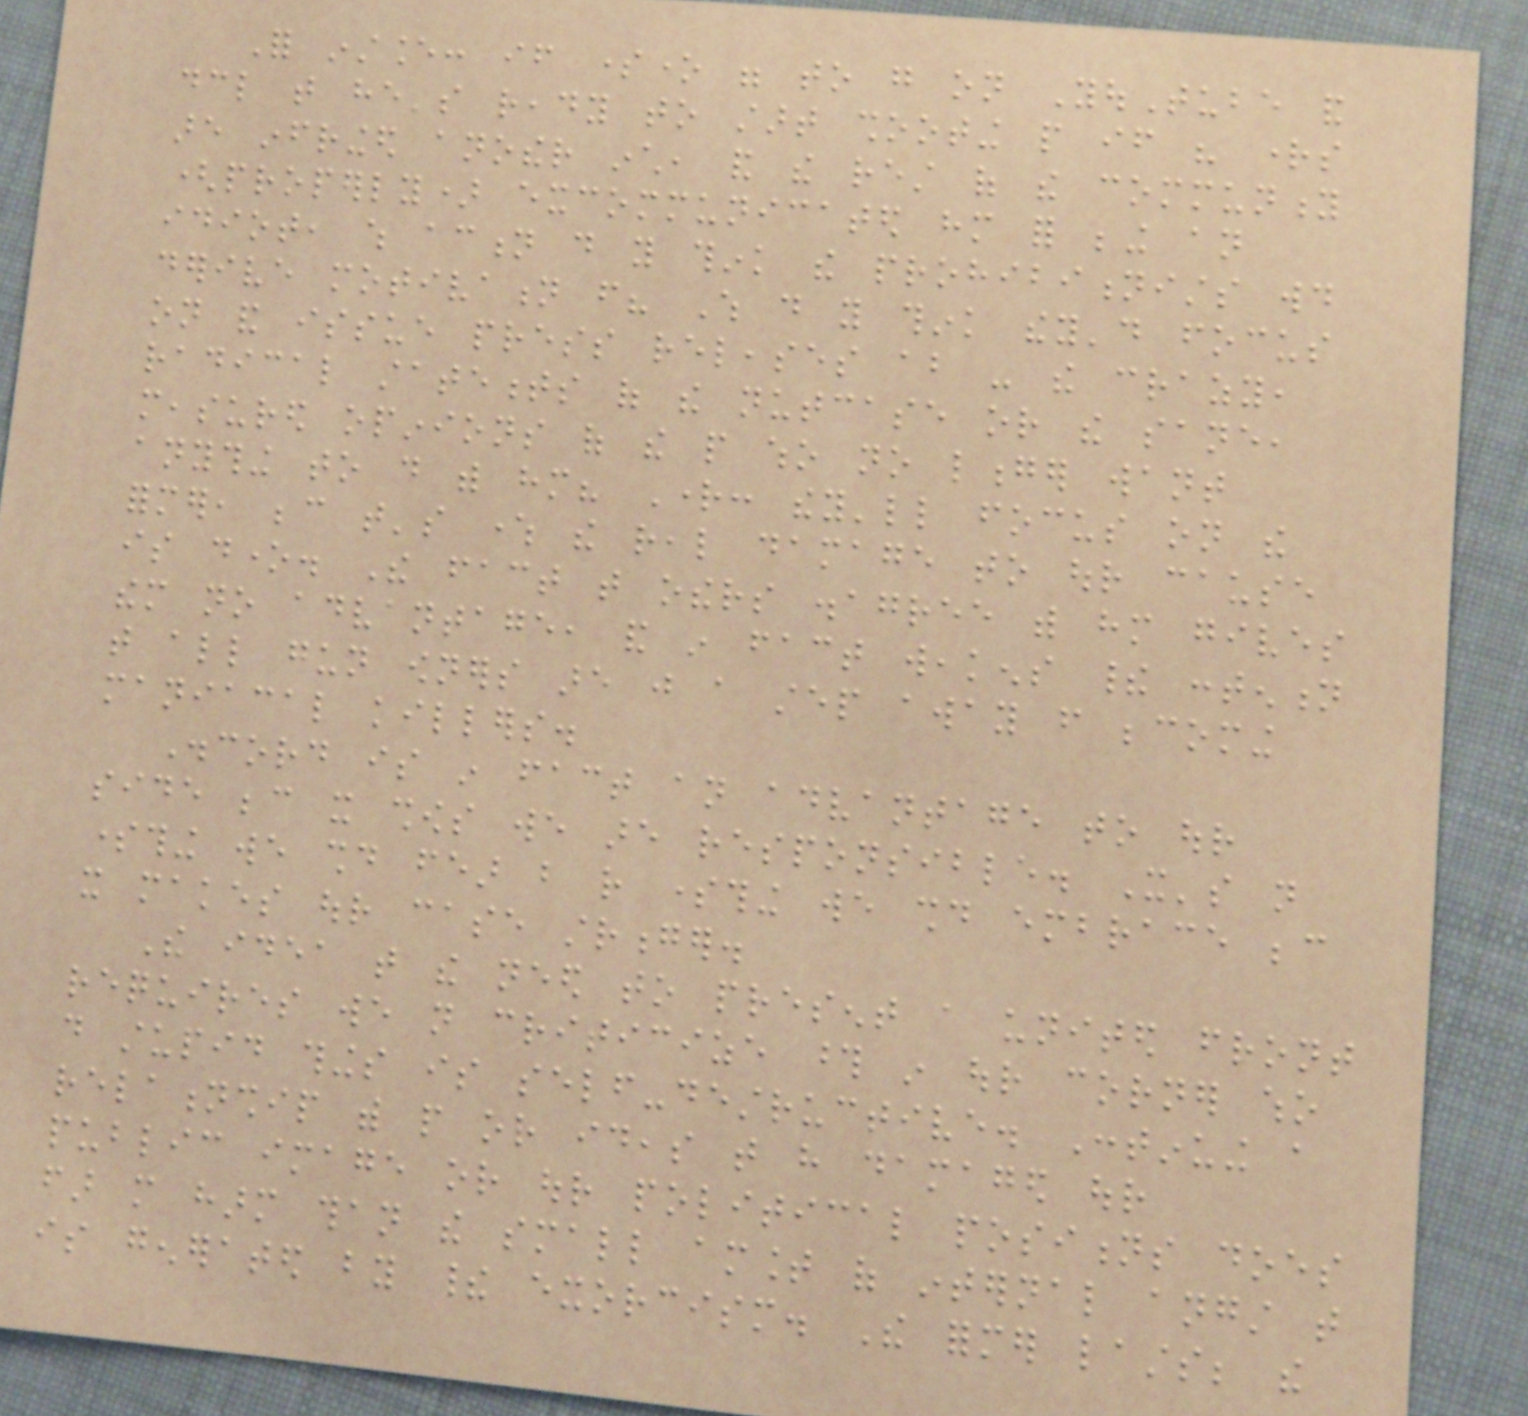For instance: if someone were to go on YouTube and
declare that he's ready to start shooting people if his rights
are infringed another inch, and the rest of the community
(properly) excommunicated him for being an
idiot, which action do you think the prohibitionists would
derive motivation from? Which do you think they'd focus
on and issue press releases about - the crazy,
radical statements of the nutcase or the sane,
measured opinions of the people who no longer want
anything to do with him? Right: they'll focus on the
former, because that's where the real damage to our cause
is done. The fact that others disagree with him gives
them no advantage, and in fact weakens their contention
that all gun owners are just a step away from becoming
maniacal killers.
Discord is in fact an advantage to our
side because it shows we are responsible. It's not
something we should fear but rather something we should embrace because
it makes our case stronger.
The idea that the need to present a united front
requires we not criticize those in our corner who
do stupid things is self-destructive. Continuing a
relationship with people or ideas that have damaged our
public image or our political positions does
far more harm than the small amount of internal angst that
is generated by their exorcism. The former lasts; the
